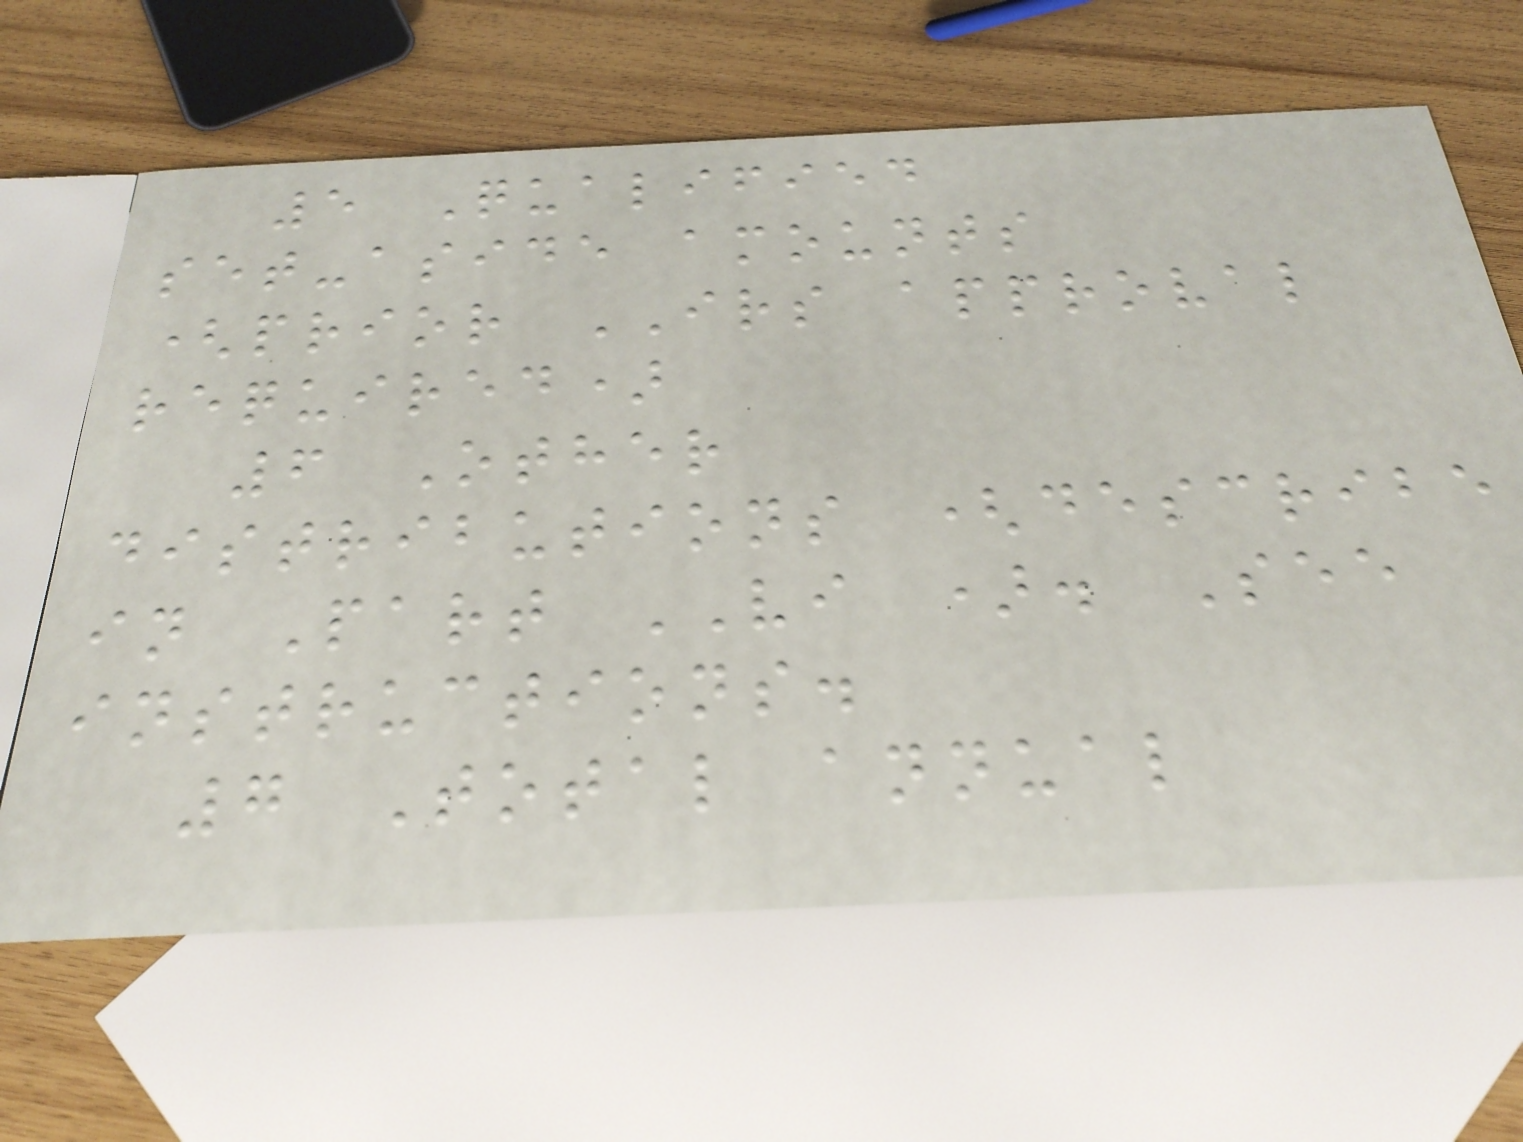5 Qualified
set-aside amounts
(prior IRS approval
required)
6 Other
distributions (describe
in Part VI ). See
instructions.
7 Total annual
